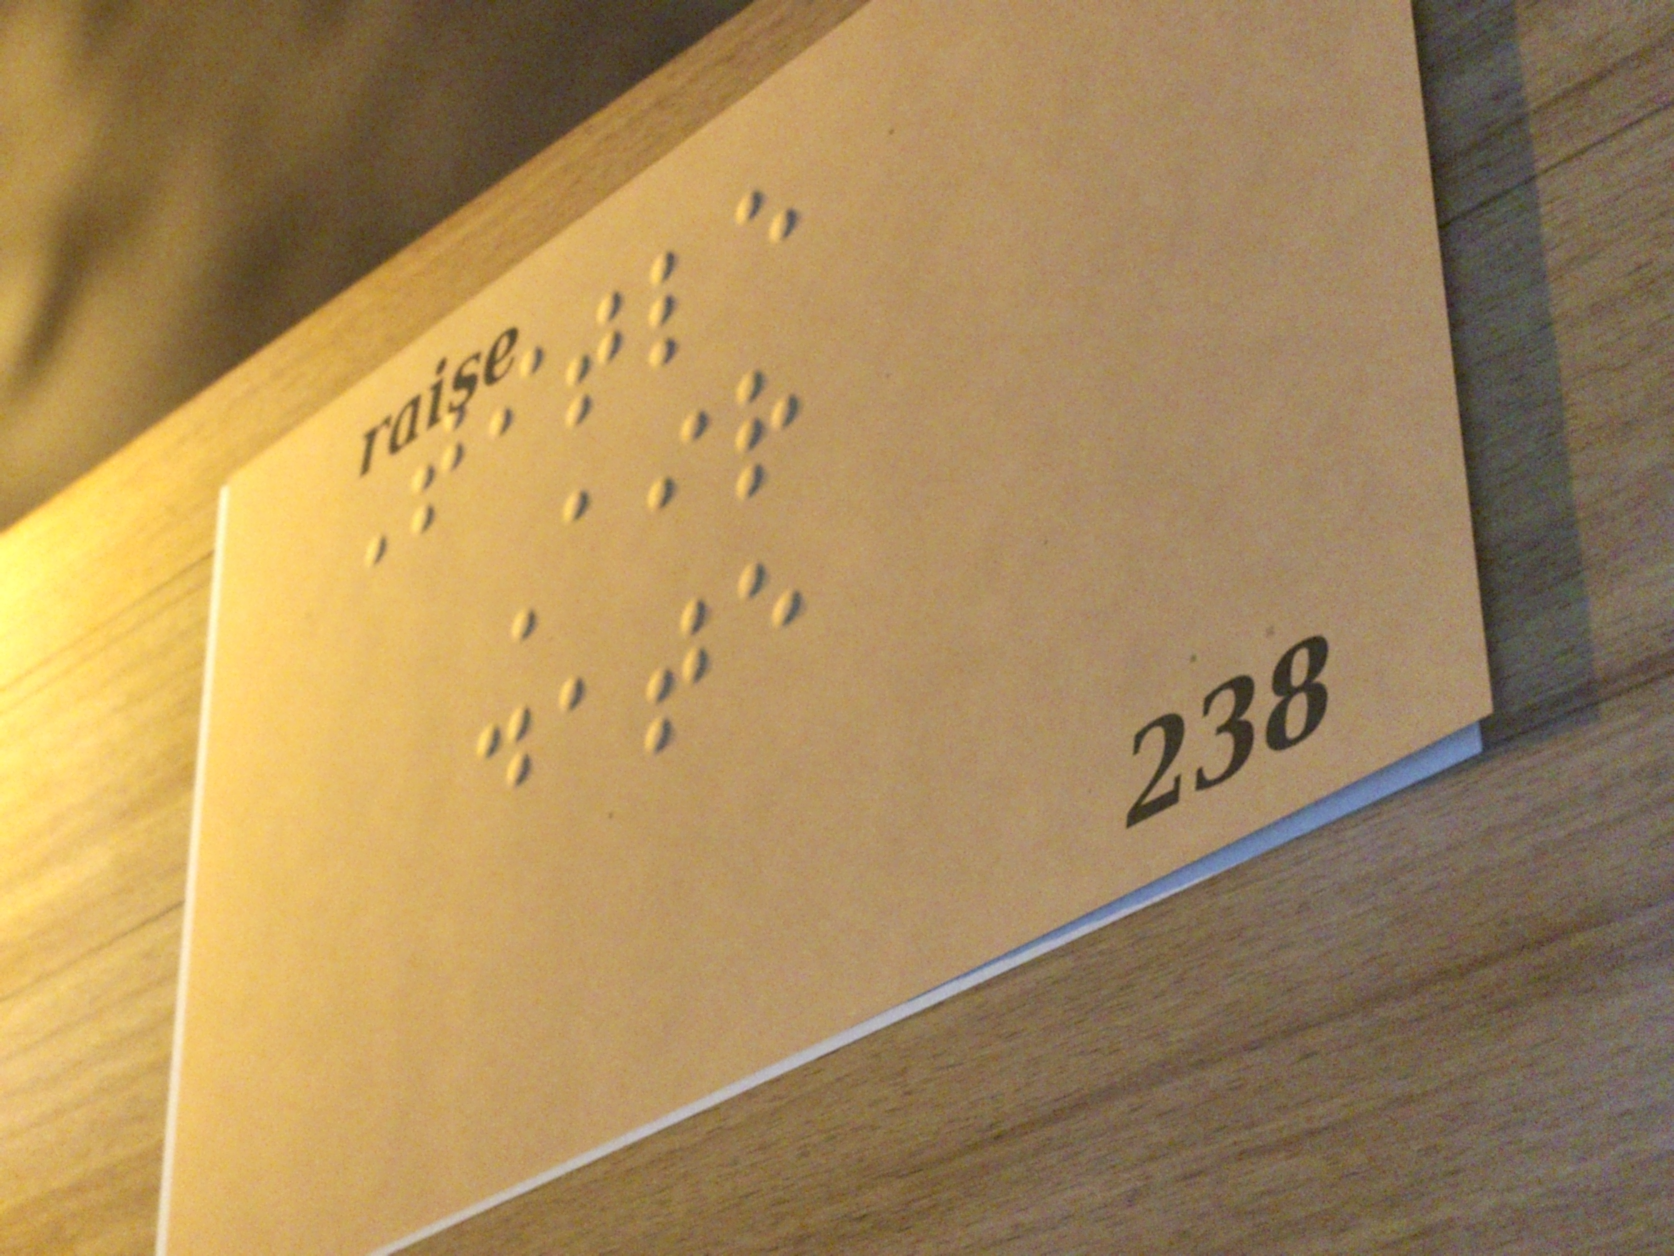Title
Air
date
